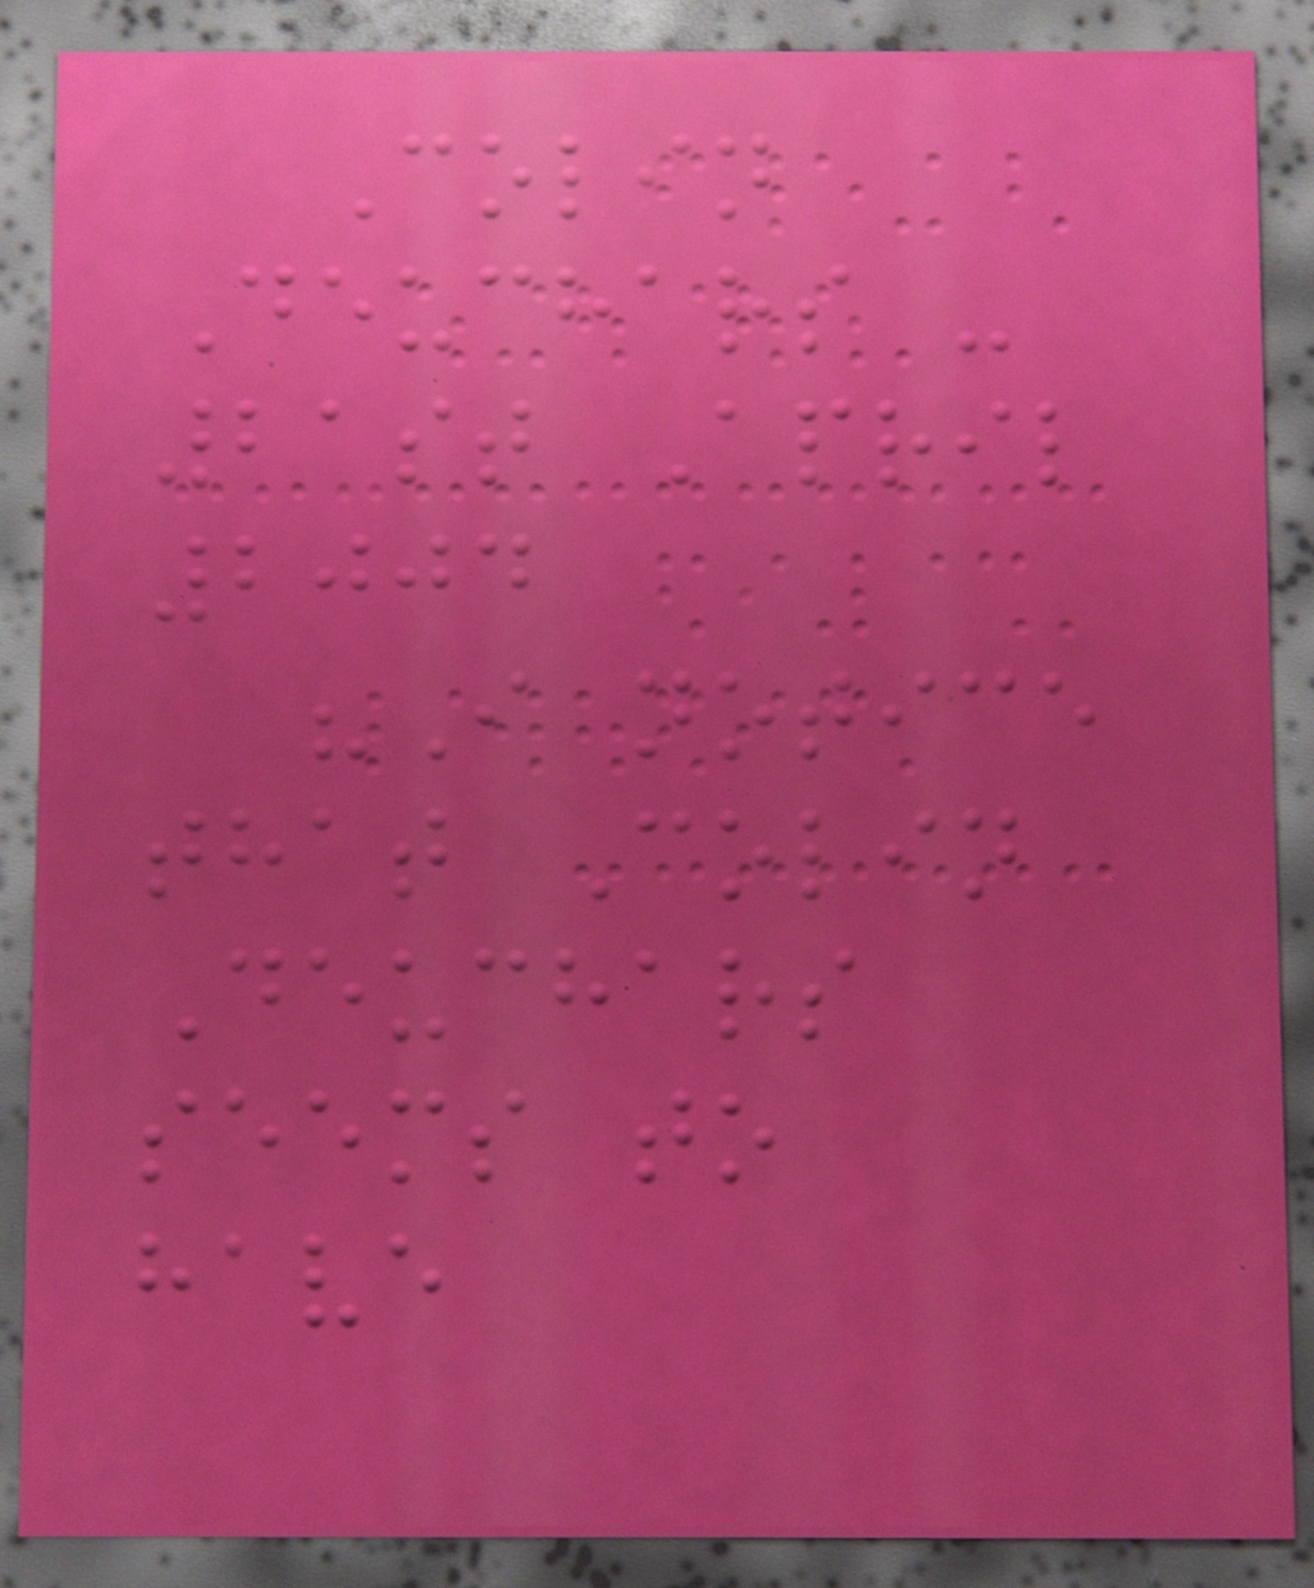Colin
Deuchars -
21st April
2004
"I notice
that Colin
Deuchars
seems to
have
